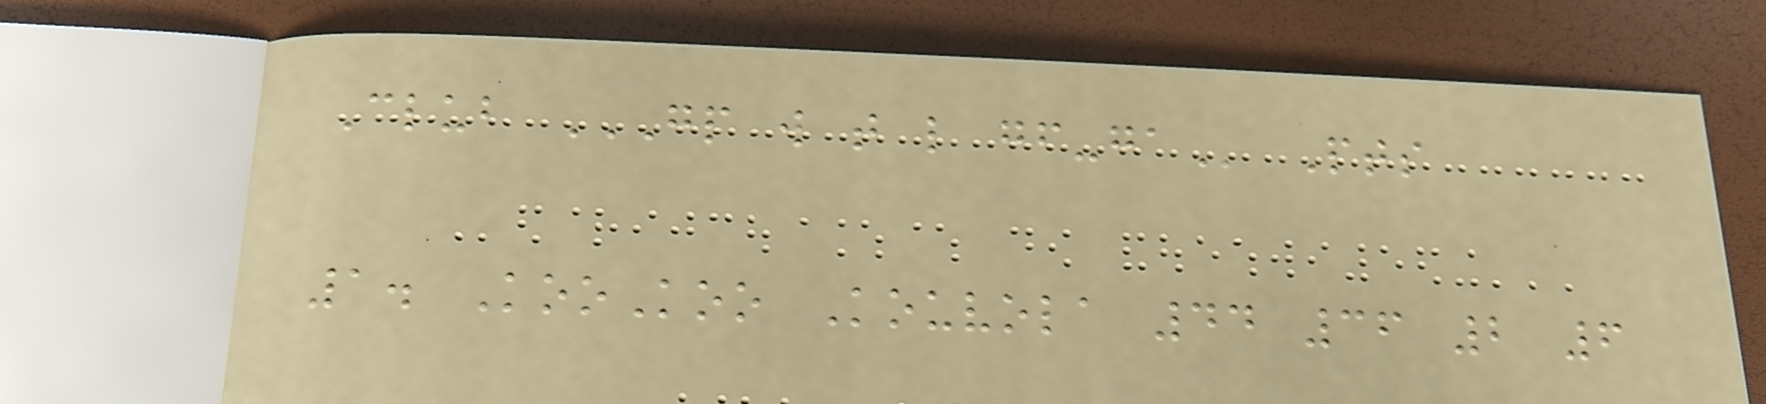Club GP W T L GF-GA Pts
1. KooKoo Kouvola 44 36 2 6
